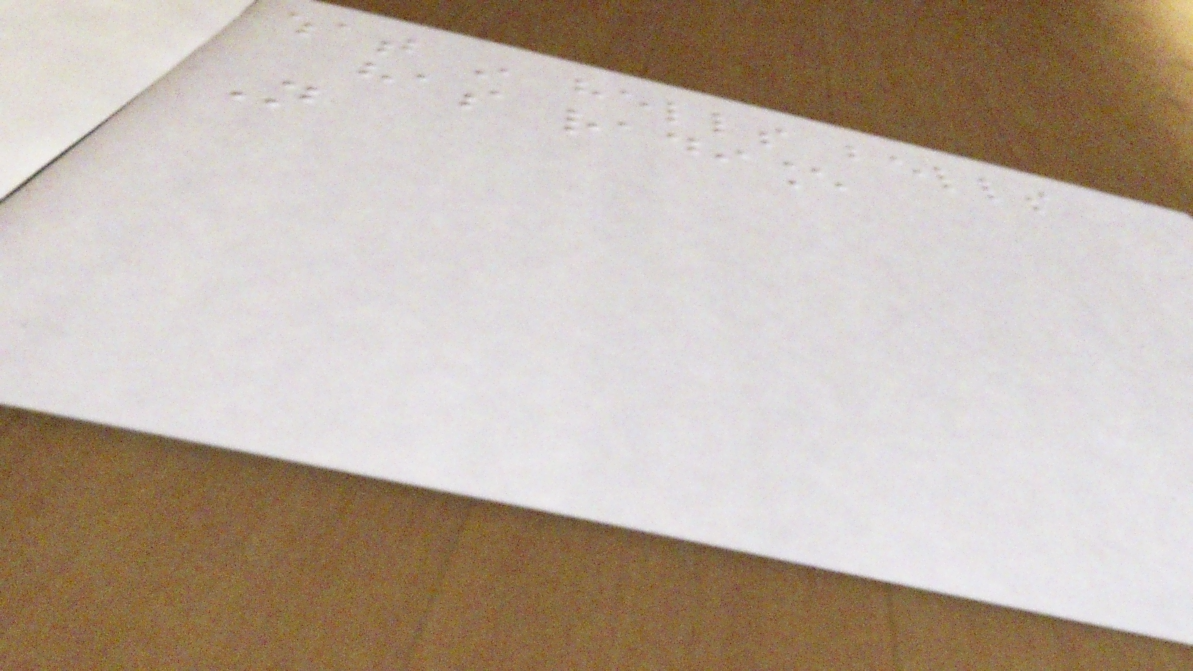what in hells bells
has radiance
Not
